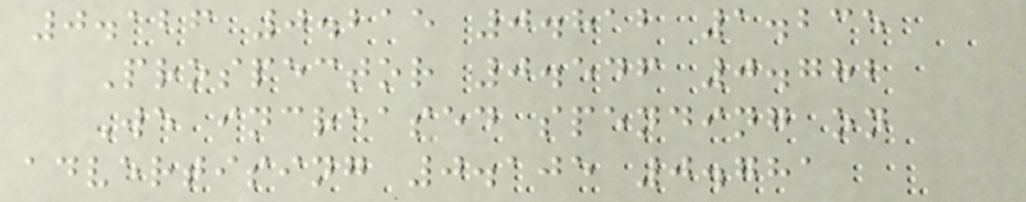0.126 0.215 0.812 1.235
Prospector 0.546 0.782
We increased spending on
advertising 0.105 0.781
